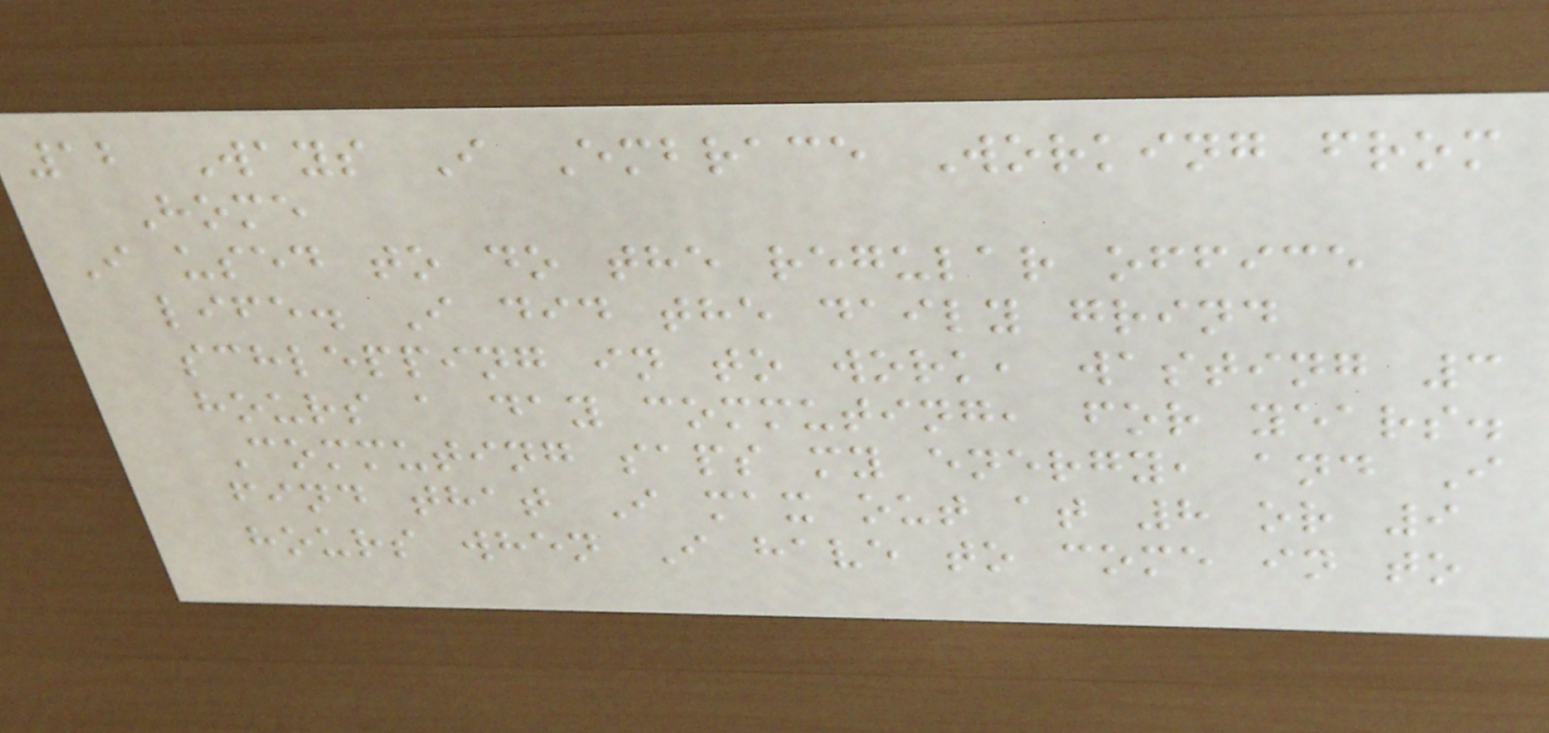12 Ways I Embrace Working from
Home
I used to do the regular office
life. I did the daily grind
schlepping in to work, wasting 3
hours a day commuting, for years.
Commuting saps my energy, and I
find that I max out at 8 or 9
hours when I have to come in to
